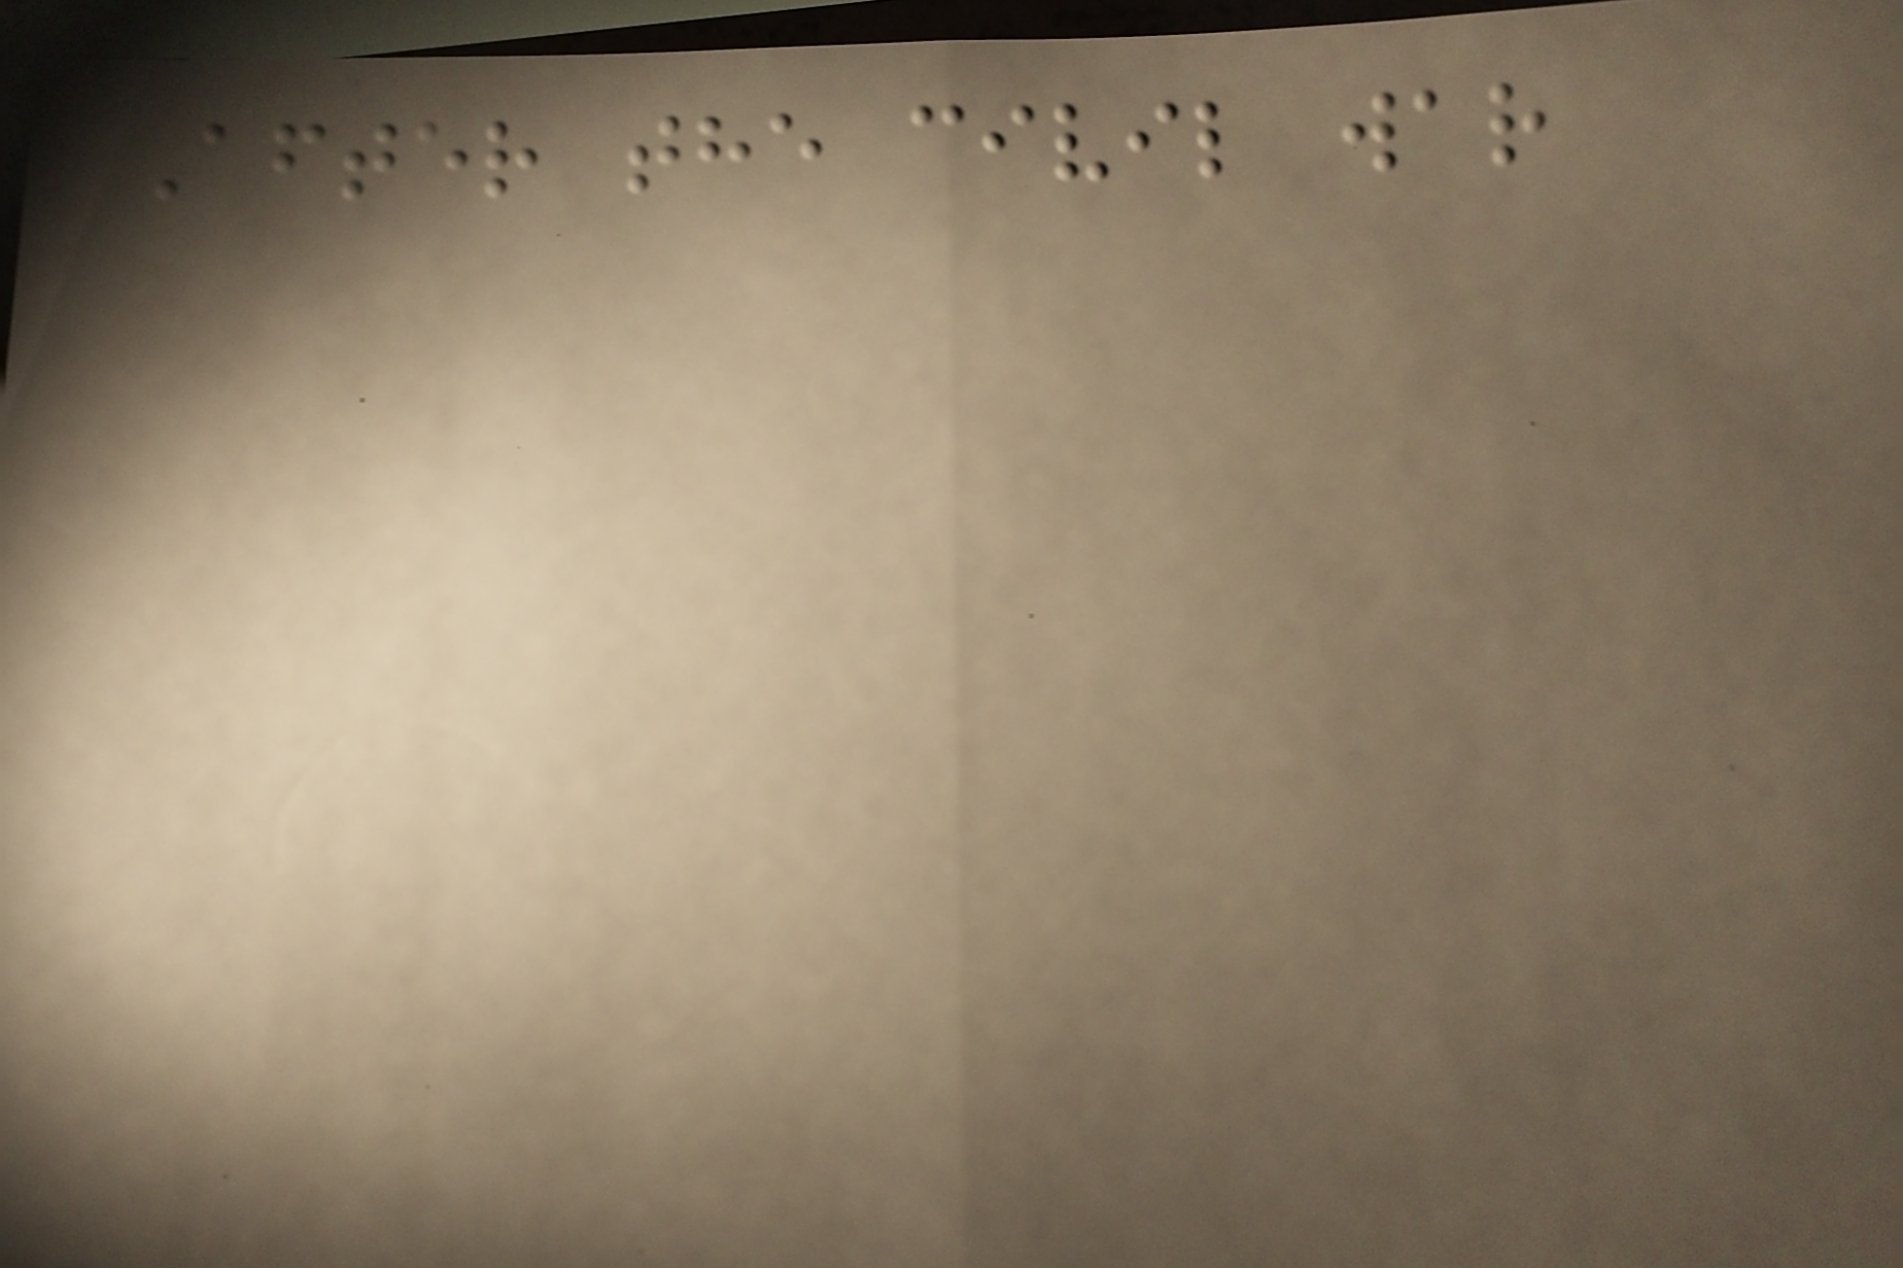After the civil war
